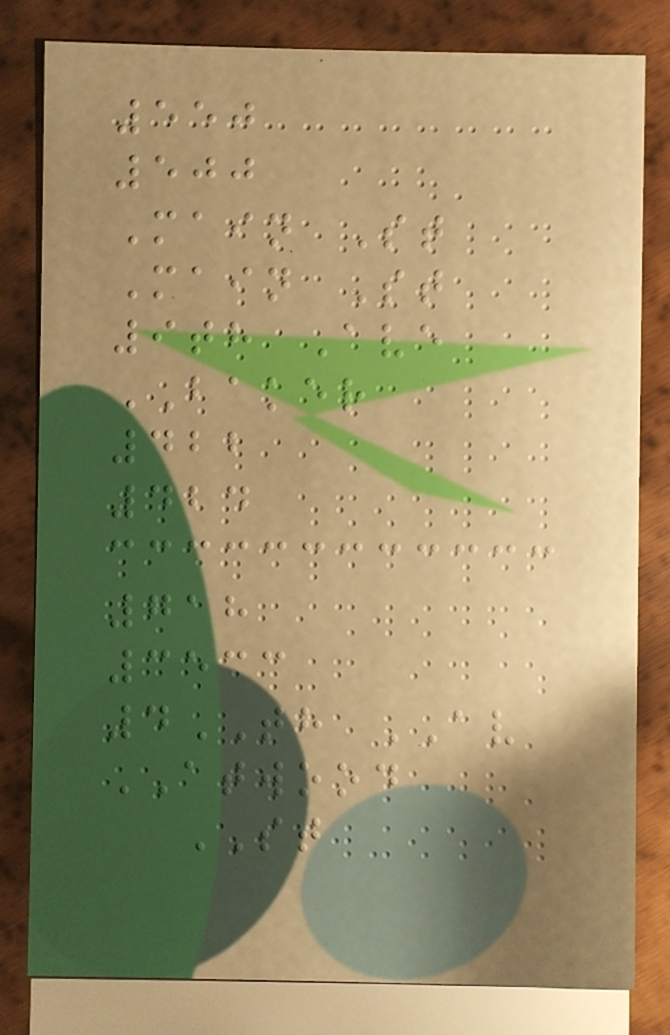550
500
Main St
Main St
9th Ave
BAKER
422
424
718
3533
4TH AV
ATWOOD
ST
